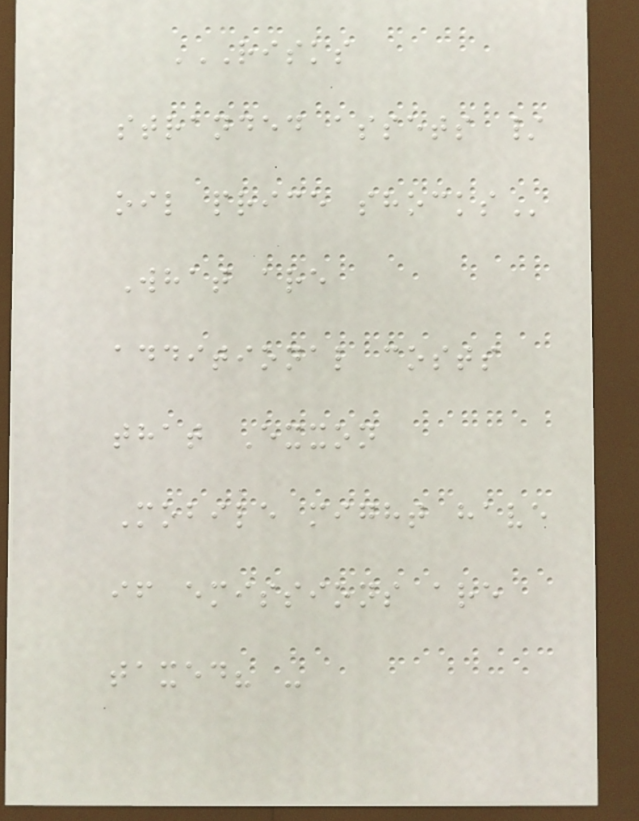RISKS
STRANDED ASSETS /
OIL PRICE SHOCKS
What are
additional costs
that Exxon
Mobile might have
if emissions are
taxed? -
